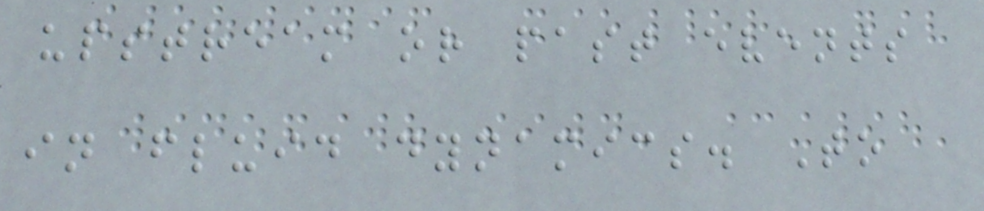upstream or past events
in fluid dynamics. To
